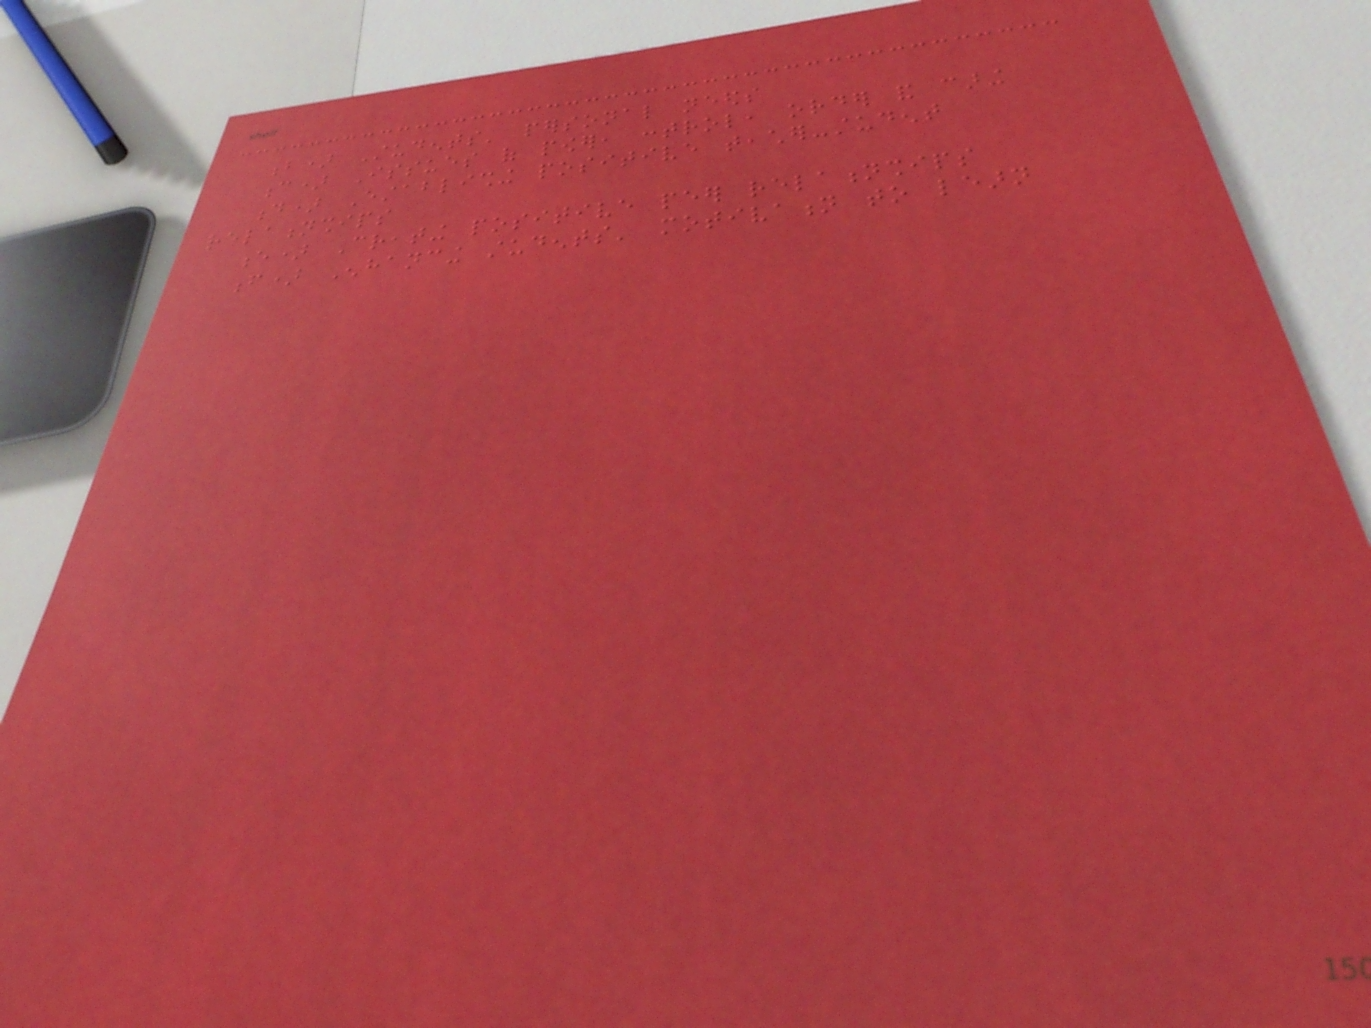b) Students' personal needs
c) Issues of power, control, order and caring
d) Establishing positive teacher-student
relationships
e) Creating positive peer relationships
f) Enhancing students' motivation to learn
